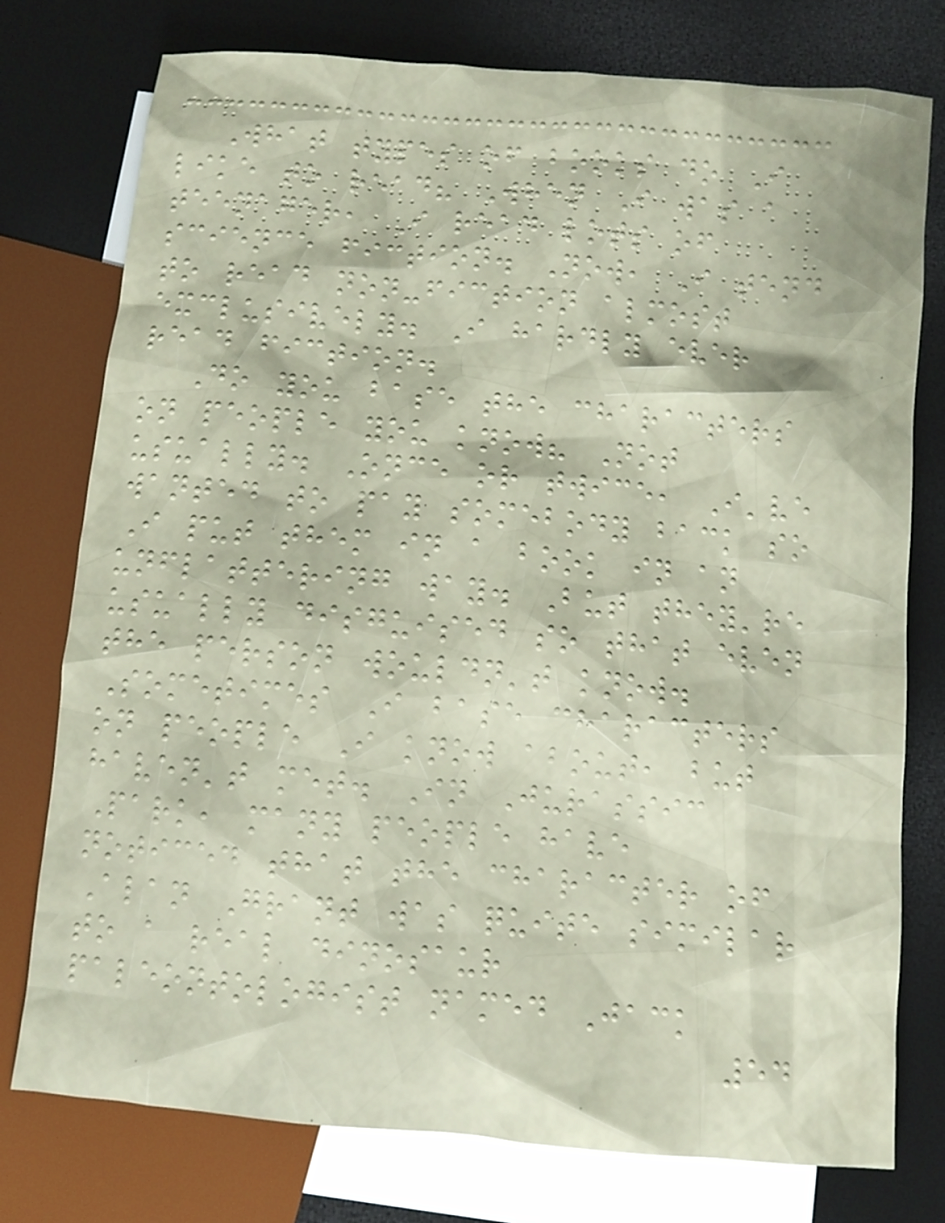What types of books do I
like to read? When I was a
teenager, I read lots of
science fiction. Now, I tend
to read non-fiction almost
exclusively. I hardly ever
read fiction.
Do you base the characters
on people you know? Not
usually. Once or twice, I've
wanted to pay somebody back so
I put them in a book in an
unflattering way. But they're
usually disguised so that even
the person wouldn't know.
Sometimes I base characters
on people I know about, but
haven't met. In Jurassic
Park, many people have
noticed that the character of
Alan Grant was quite similar
to a real dinosaur
paleontologist named Jack
54
